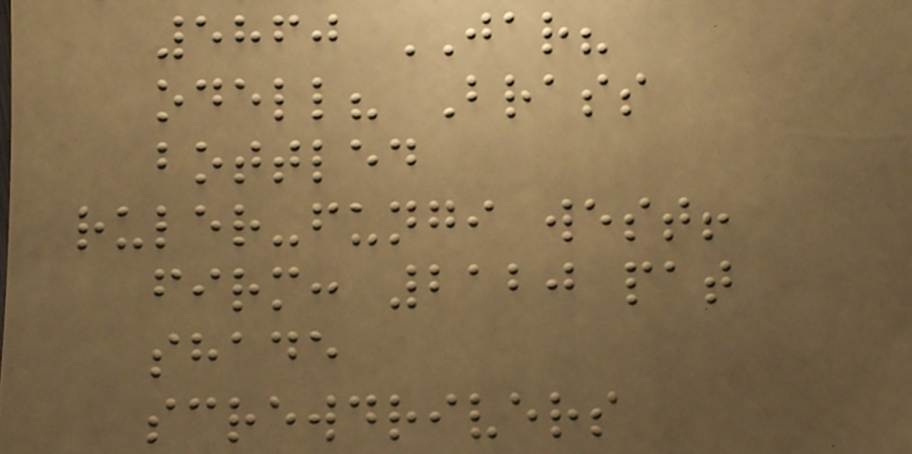5860 JAR?
odell? Brass
bottled
ruler-fungi west!
firm: 2120 pat
shade
screwdrivers
